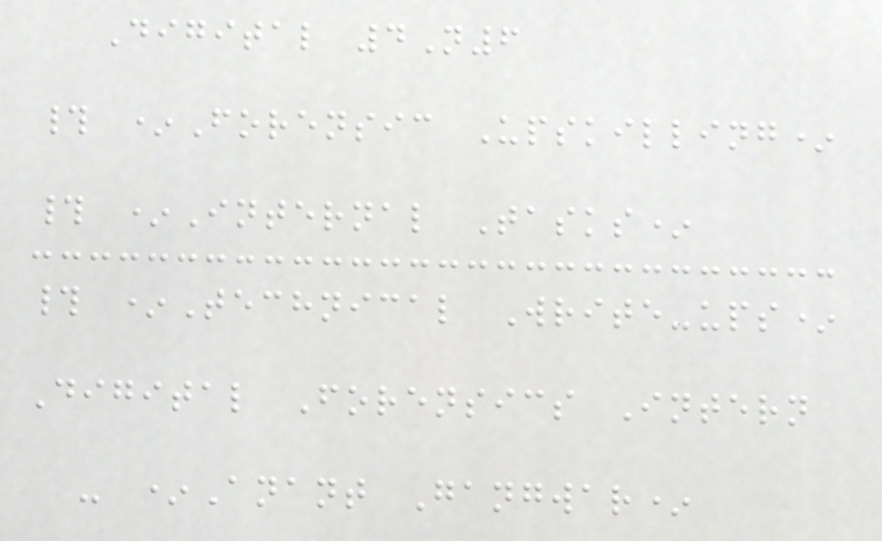Digital 4N6
# *Forensic Upskilling*
# *Internal Tasks*
# *Technical Write-ups*
Digital Forensics Intern
- *Anant Gangwar*
